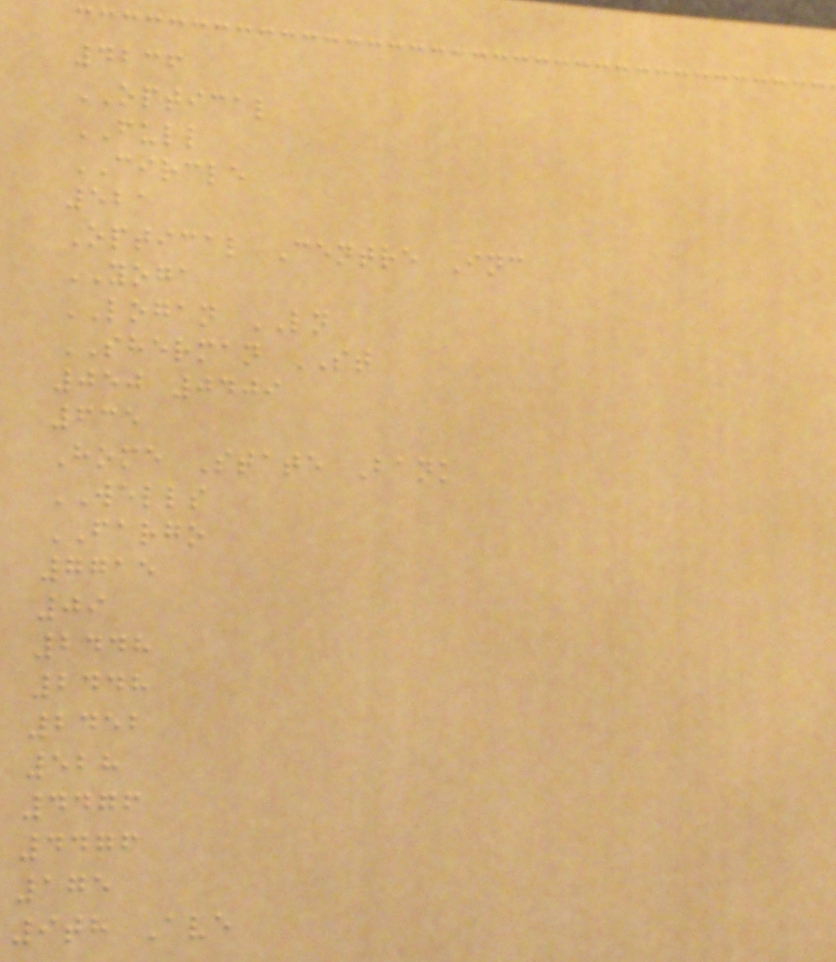4236
OPTICAL
FULL
CIRCLE
521
Optical Centre Inc
YOGA
LOGAN LN
SHERMAN ST
050 0409
635
Home State Bank
WELLS
FARGO
7715
09
2448
2448
2452
528
4476
4476
175
9th Ave
